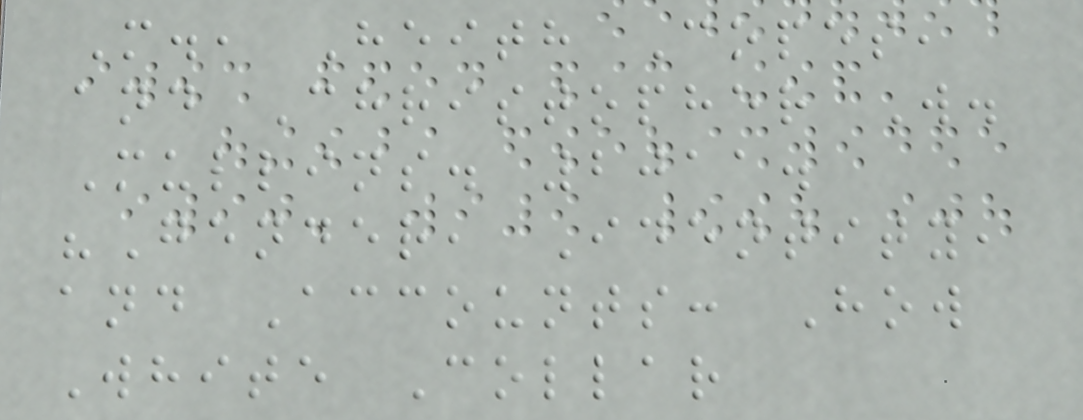M., Heith Copes,
and Christopher W.
Mullins. 2011.
"Gender, Identity,
and Accounts: How
White Collar
